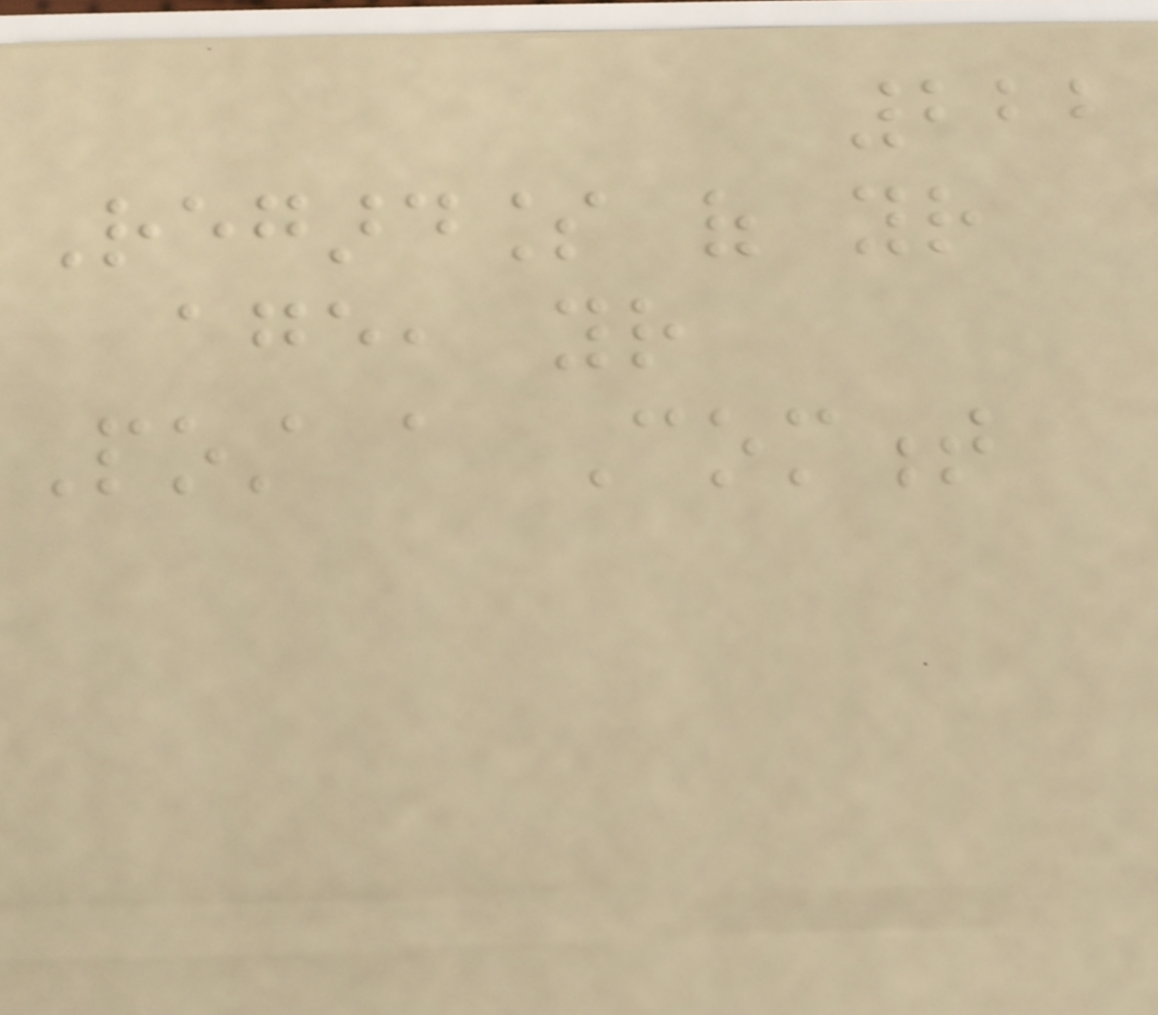222
Regardless of your
age, your
Post a Comment
